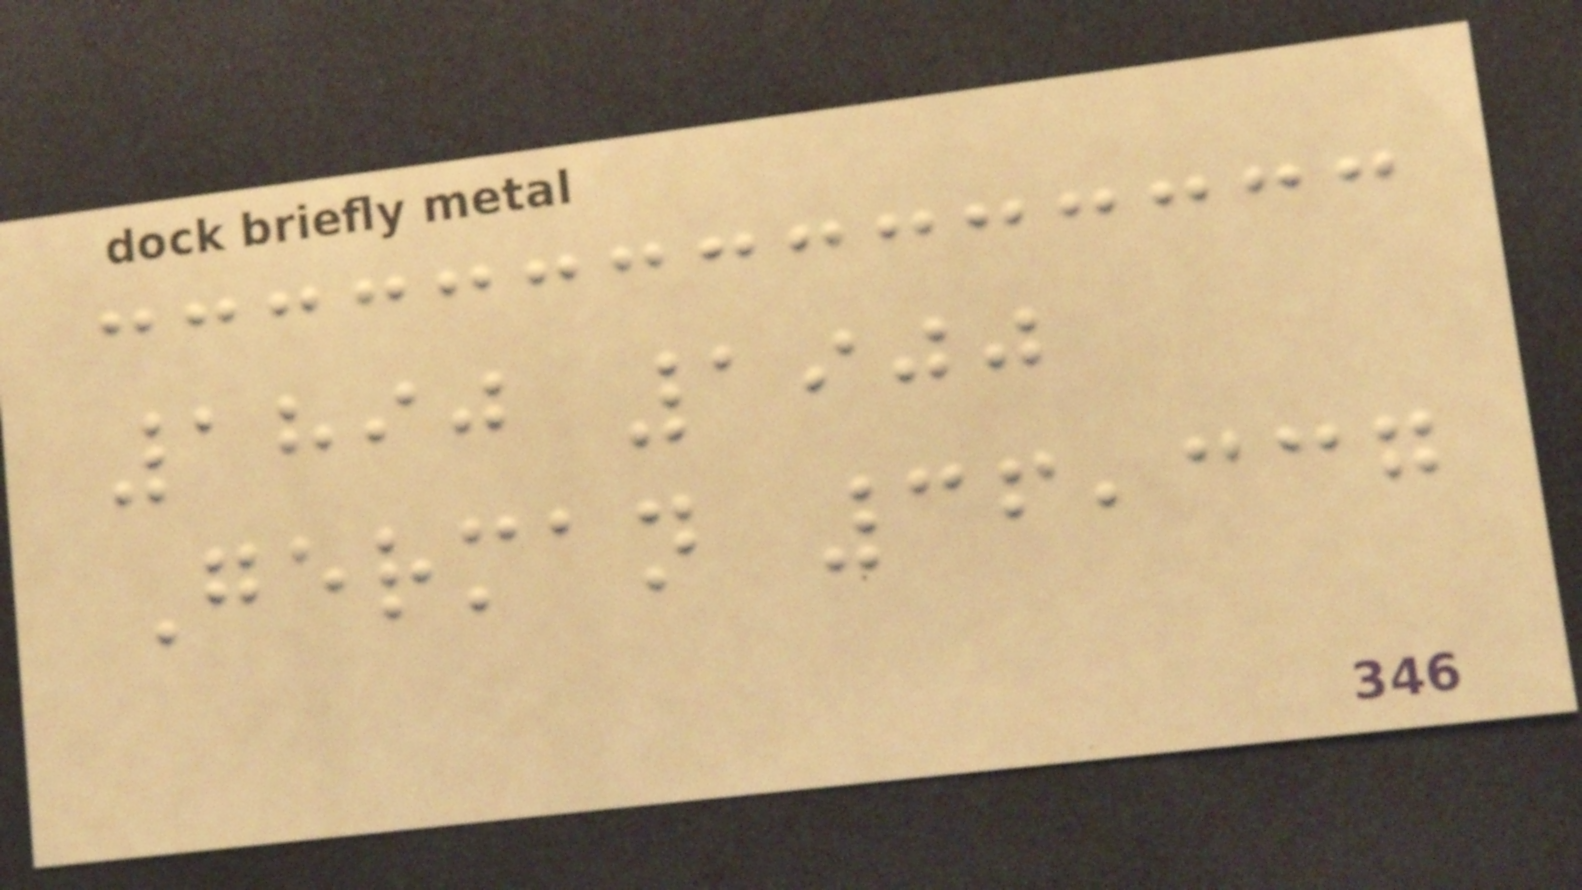1890 1900
German 36,337
